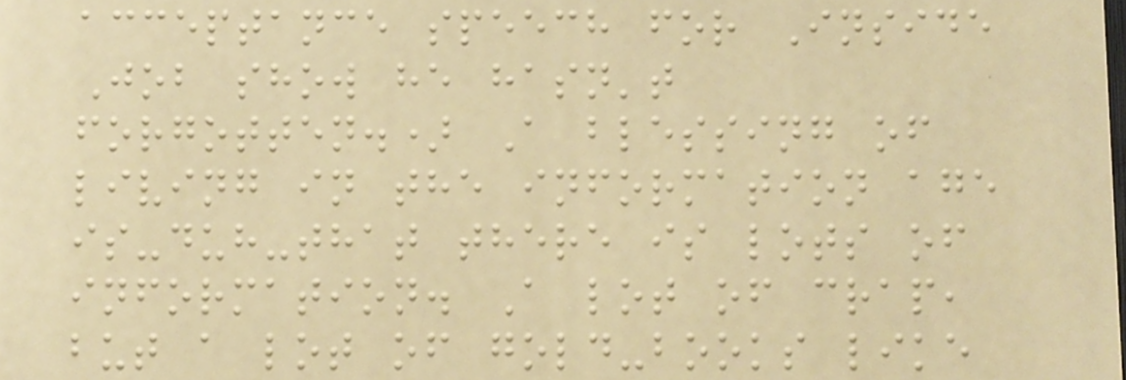acceptance speech for Inside
Job show he hasn't
forgotten.) A blessing of
living in the information age
is-duh-that there is lots of
information. A lot of crap,
but a lot of gold-books like
